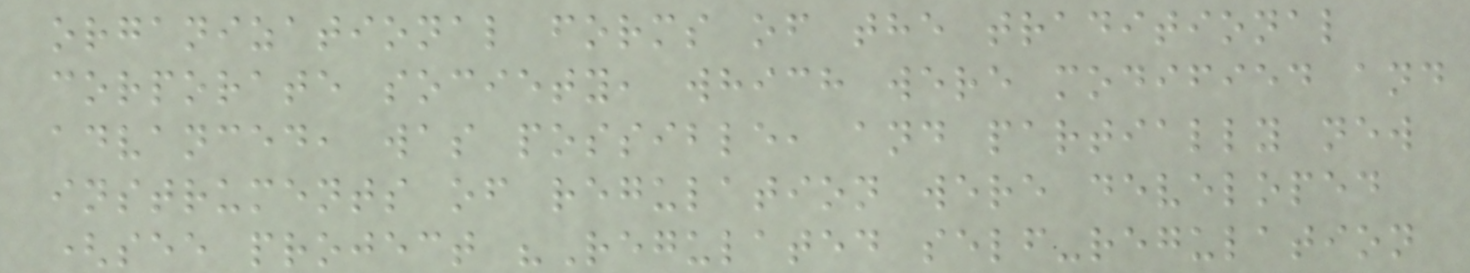organizational forms of the traditional
corporate society, which were modified and
advanced, was possible, and partially new
instruments of regulation were developed
(see project "Regulated self-regulation
